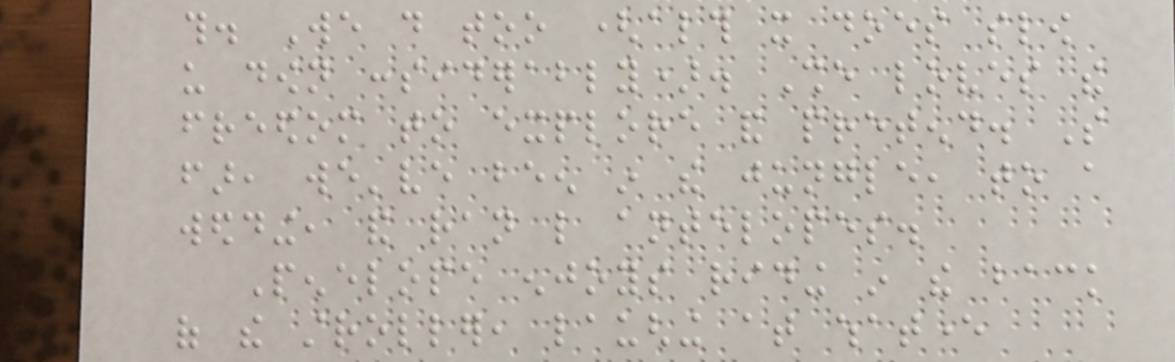this. We do too (although it does slow
us down considerably). She loves the
freedom to explore and pretend. So
far, we've been in the jungle, to a
wedding, and ran like antelopes.
Penelope enjoys riding in the back
of the stroller, laughing at whatever
